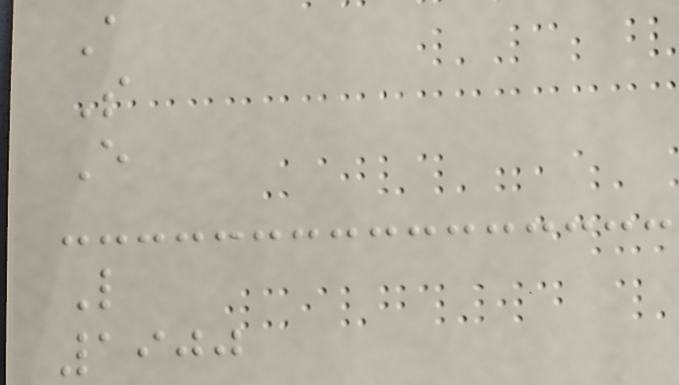A
S
E
L
1900
